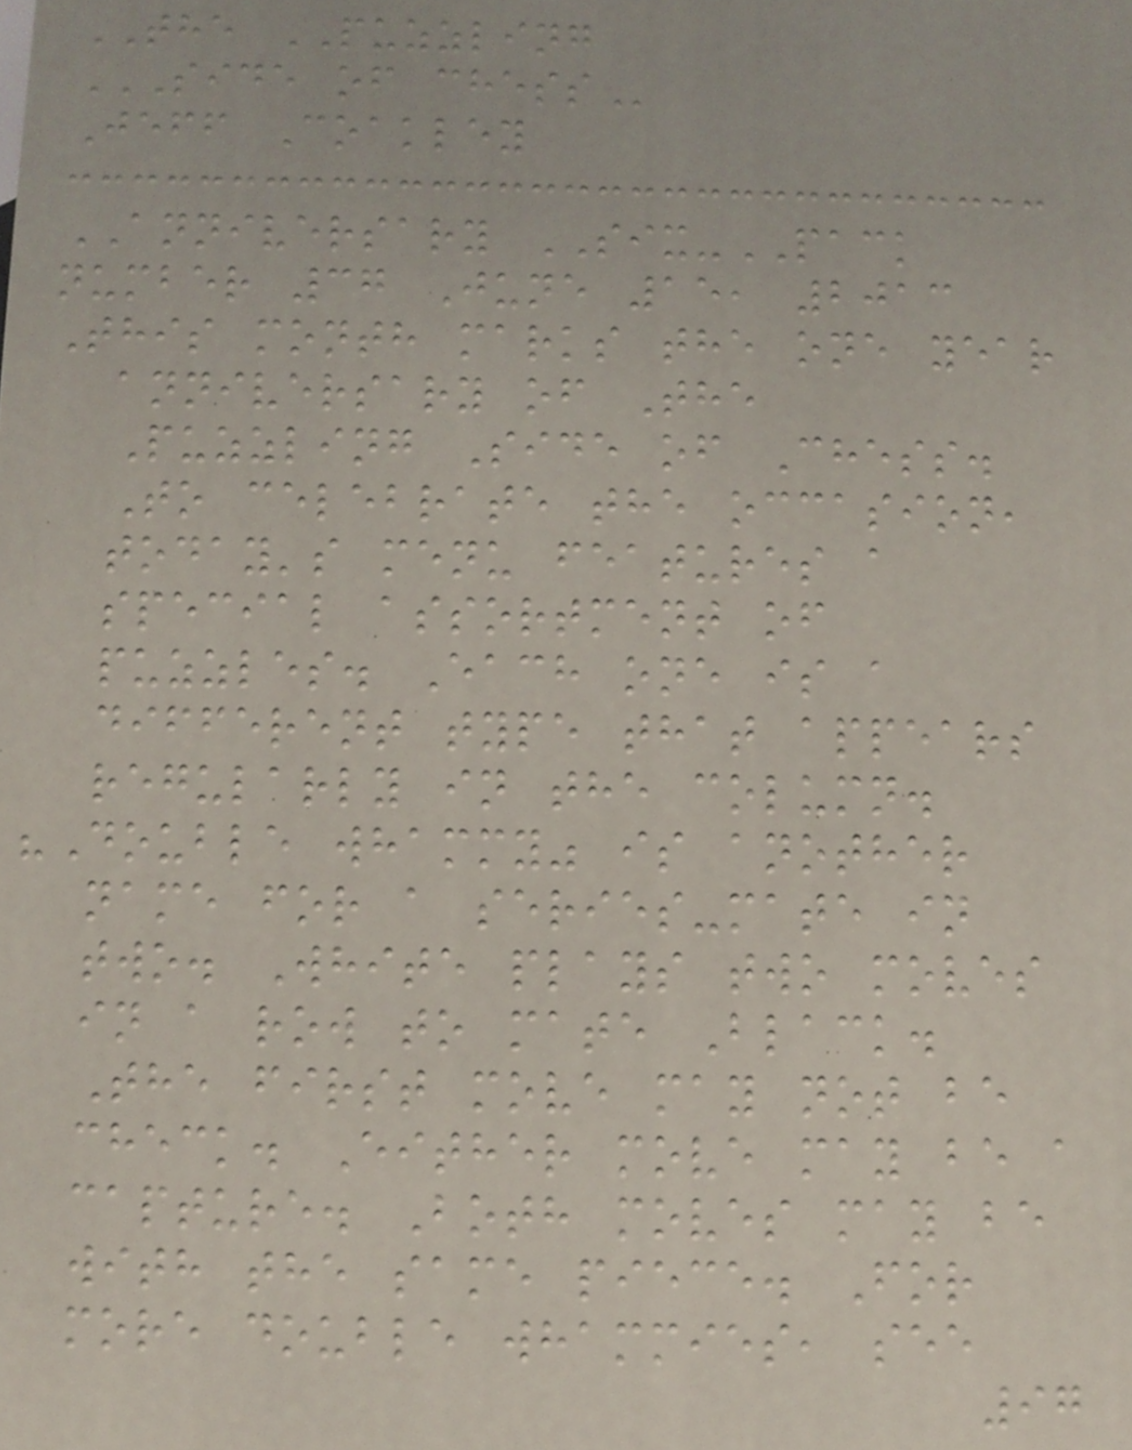THE PUZZLING
SIDE OF CHESS
Jeff Coakley
ANNIVERSARY SIX-PACK
number 37 June 15, 2013
This month marks the one year
anniversary of The
Puzzling Side of Chess.
To celebrate the occasion,
today's menu features a
special assortment of
puzzles. Each one is a
different type that appears
regularly in the column.
"Double whammy" is another
name for a series-mate in
two. White plays two moves
in a row to mate Black.
The first move may not be
check. Either move may be a
capture. Both moves may be
with the same piece. For
more double whammies, see
97
